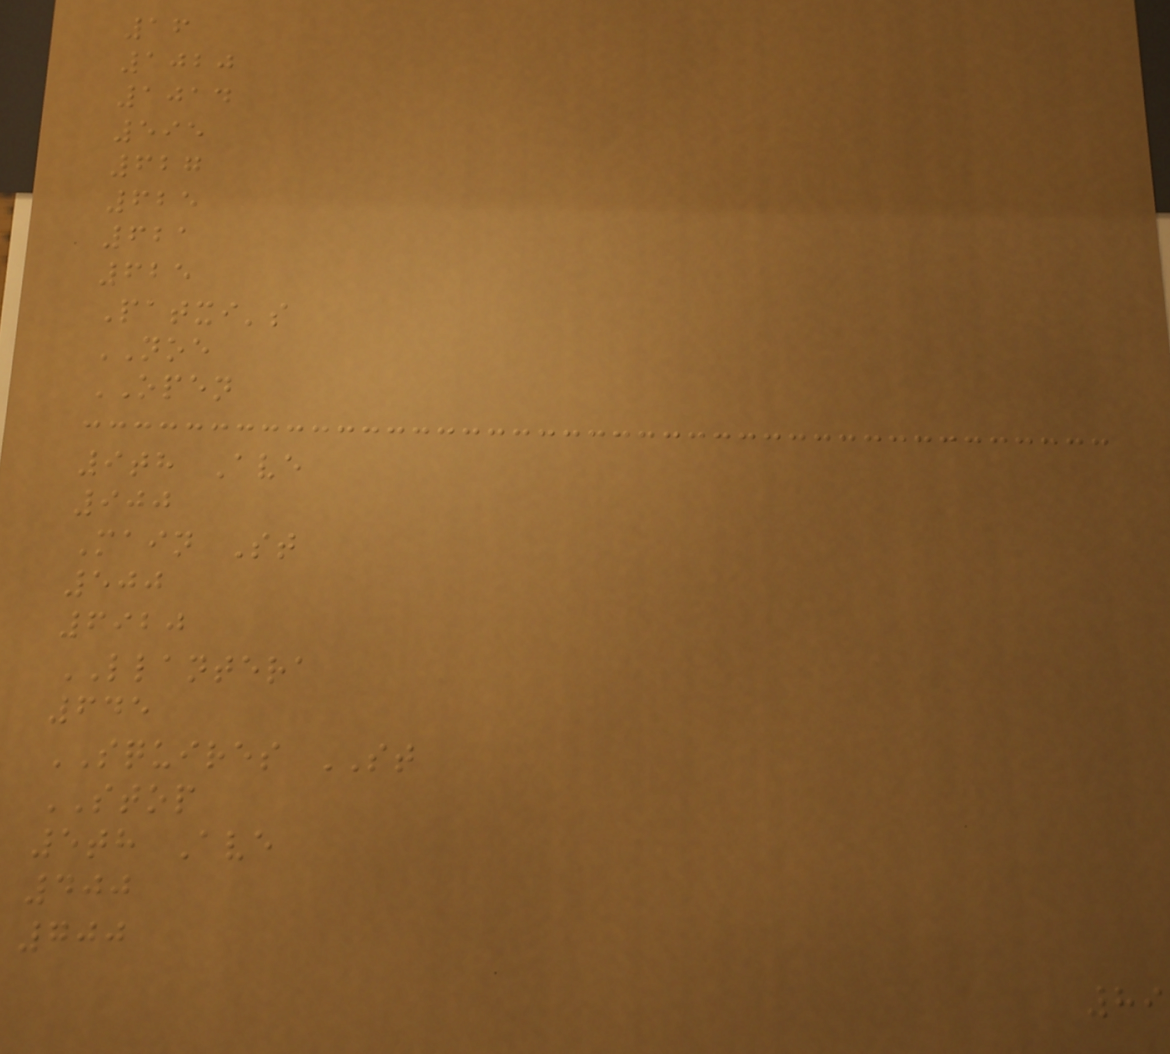16
1020
1014
595
627
625
621
625
Patxi's
NOE
OPEN
9th Ave
900
Main St
500
6920
LLANTERA
645
SQUIRES ST
STOP
5th Ave
400
700
89
